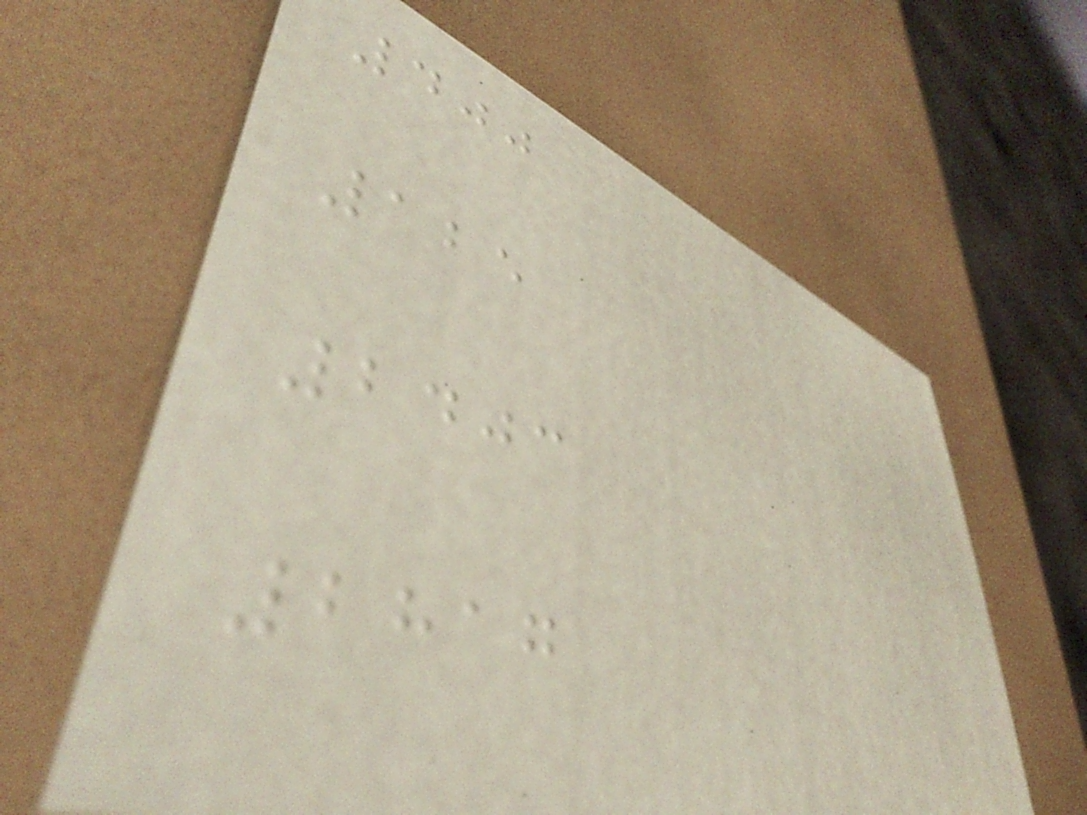400
125
2403
2817
